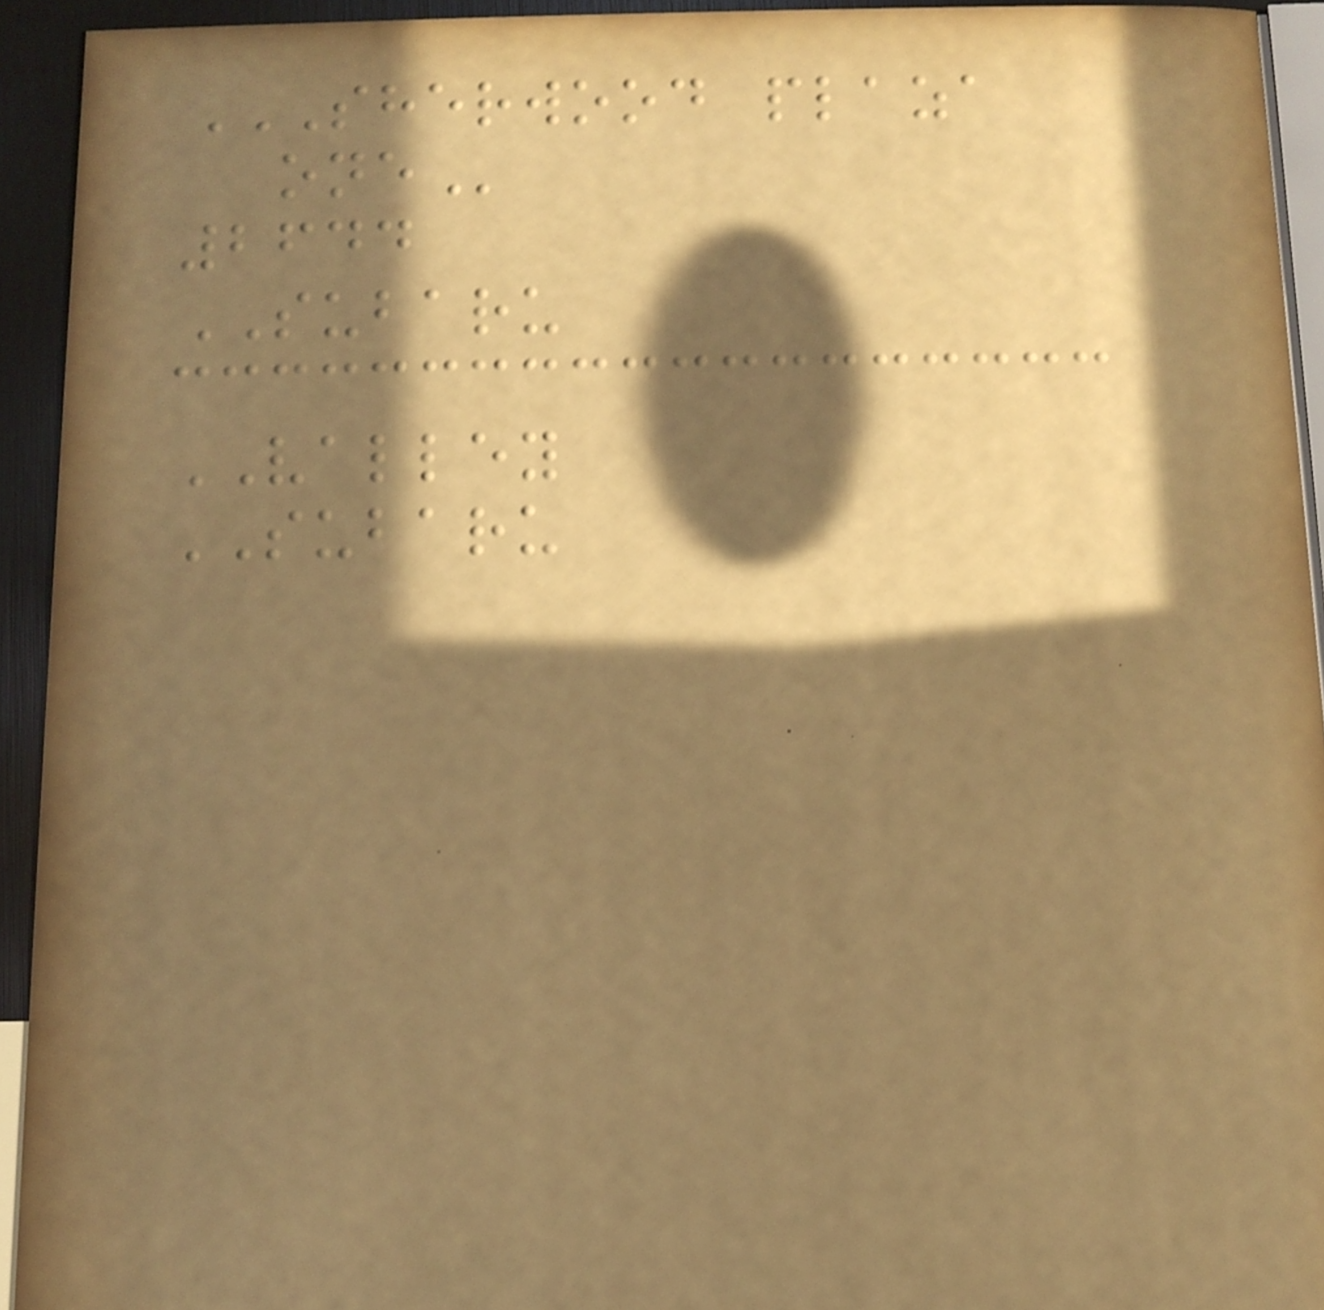SHERWOOD PLAZA
ONE
2644
SUBARU
VALLEY
SUBARU
